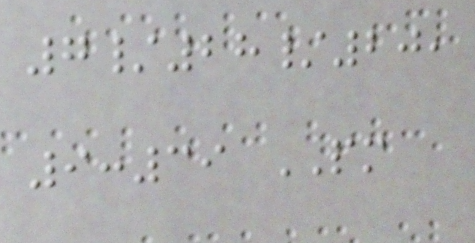7/28/20,
9:39 PM
